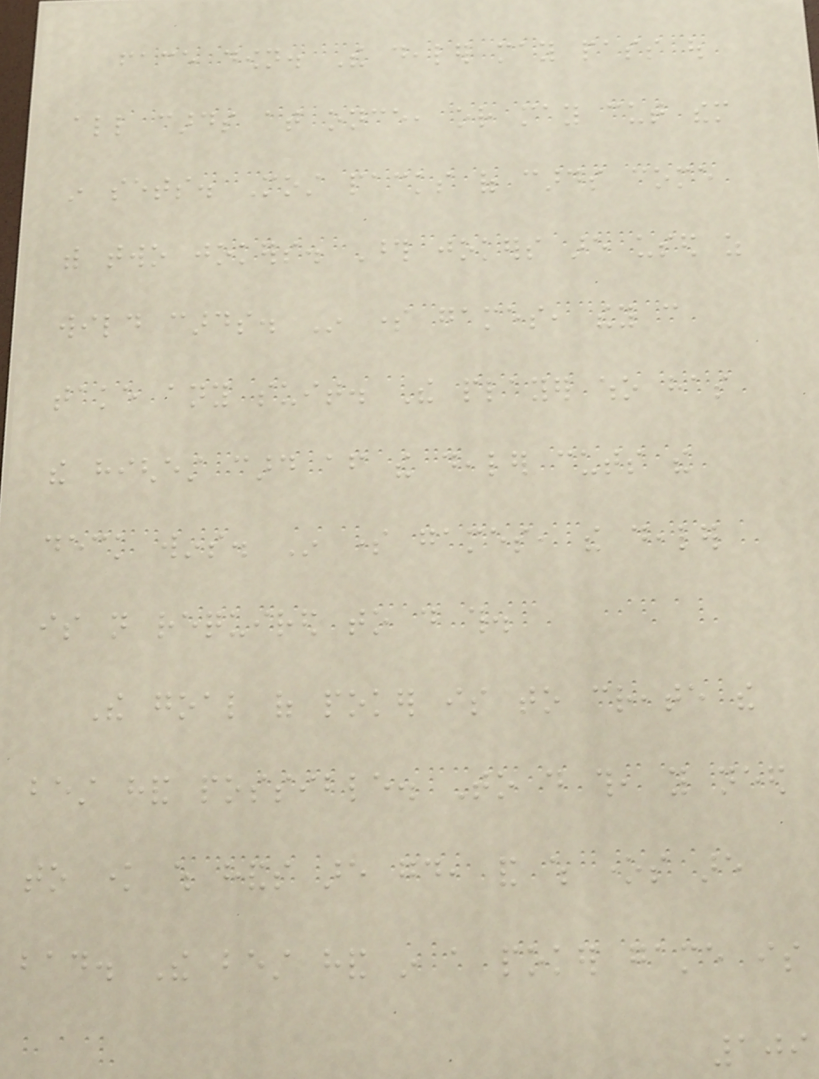face down. The dealer may pass out
all cards at once, or may cut them
in sets. Most packs of cards come
with two jokers. Those jokers are used as
wild cards. In some games, they can
take any suit. The player who has
the highest card after the dealer cuts the
deck wins. In some games, the dealer
is not required to do this.
The goal of poker is to create the
best hand possible. To do this, you need
to know which hands are good, and which ones are
bad. The best hand in a poker game is
109
